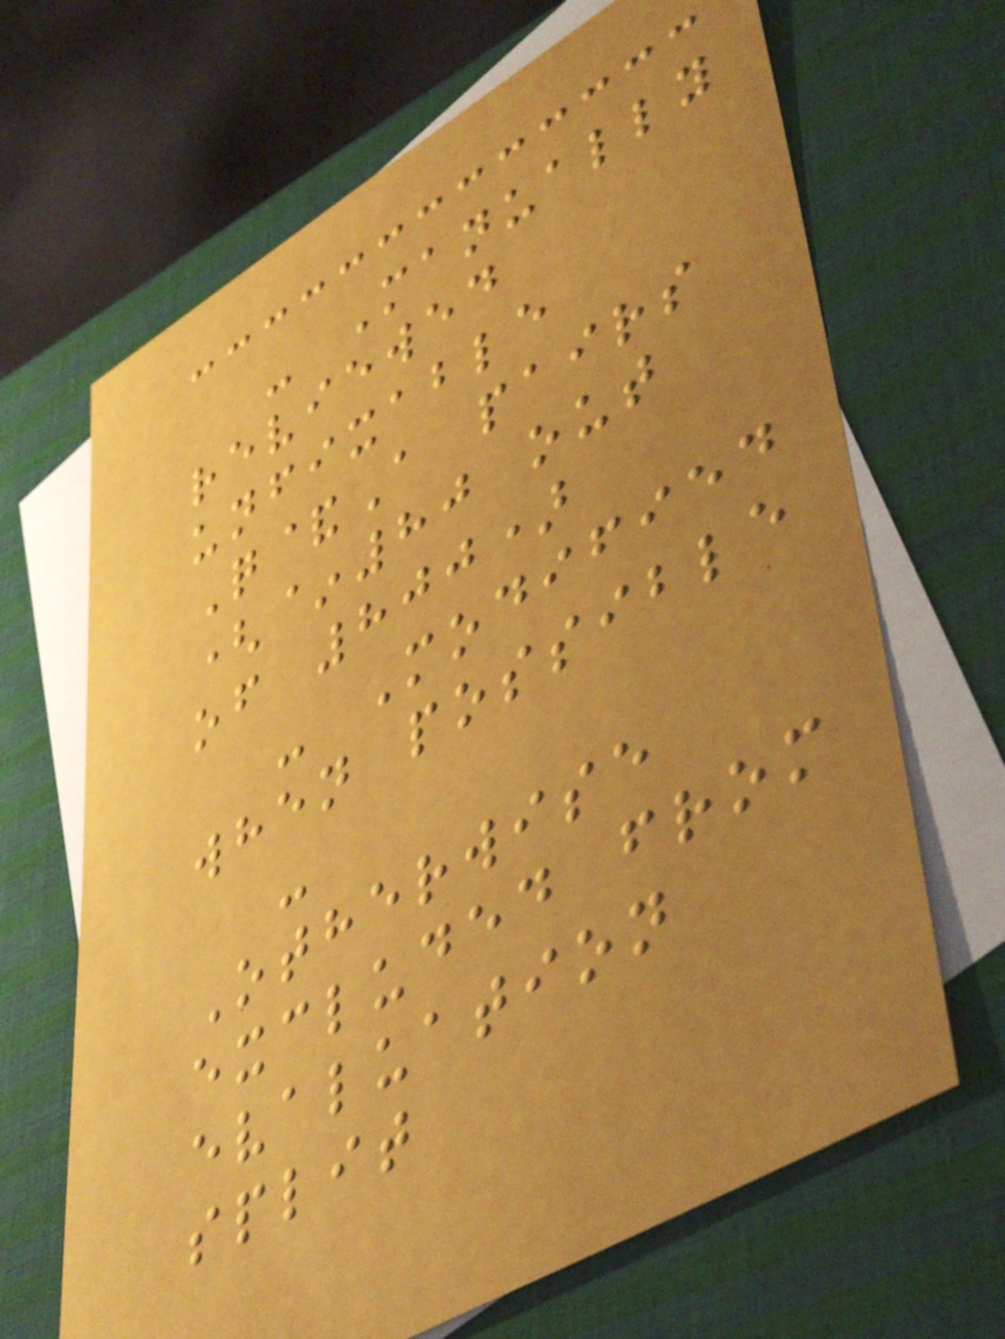- Manually
reviewed
unfixable
Q&A pairs
(~80 out
of 800)
- Modified
when possible
-
Otherwise
excluded from
evaluation
split
